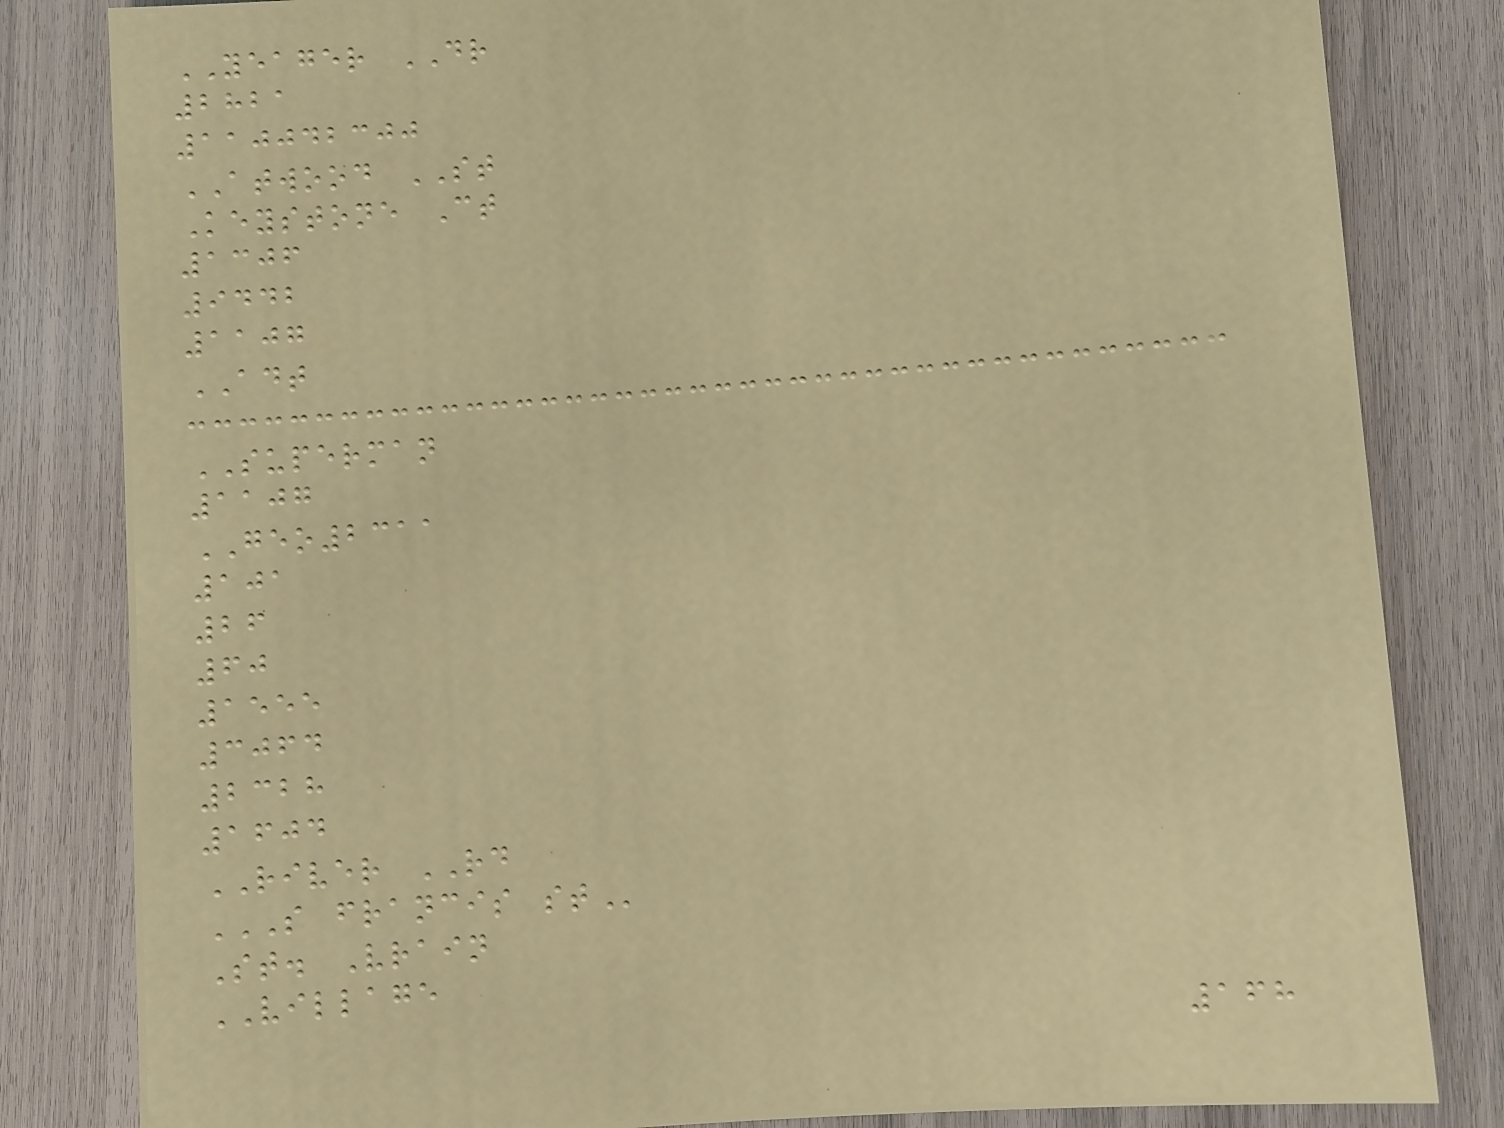YEAGER DR
2821
110042300
ATWOOD ST
Keystone Ct
1306
9442
1107
ADT
SUPERMAN
1107
GEO2311
101
26
60
1555
3064
2328
1604
RIVER RD
S FRANCIS ST
St. Vrain
VILLAGE
168
